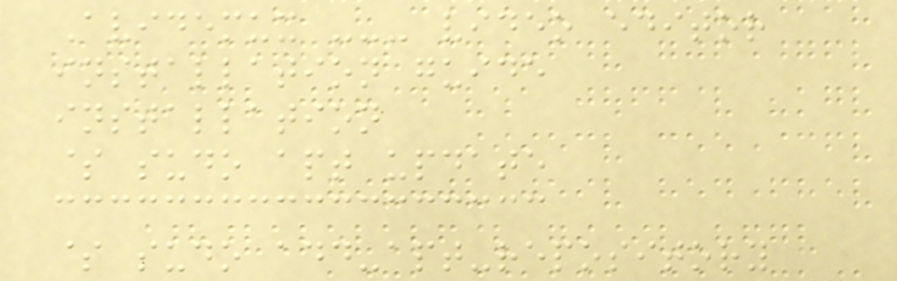Avidemux --- video editor
installation guide
installation
$ sudo apt update
$ sudo add-apt-repository
